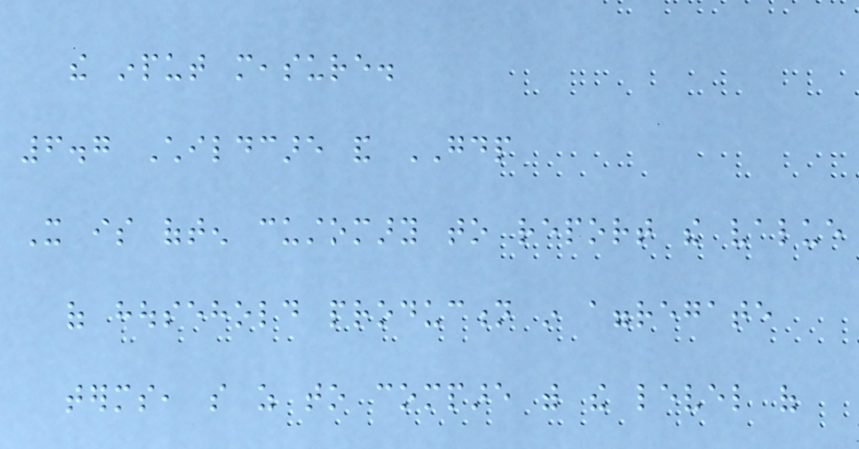the input measure.
6.7 Childcare and GDP
It is often customary to report the value
of household production in aggregate
terms, so as to compare with the level of
